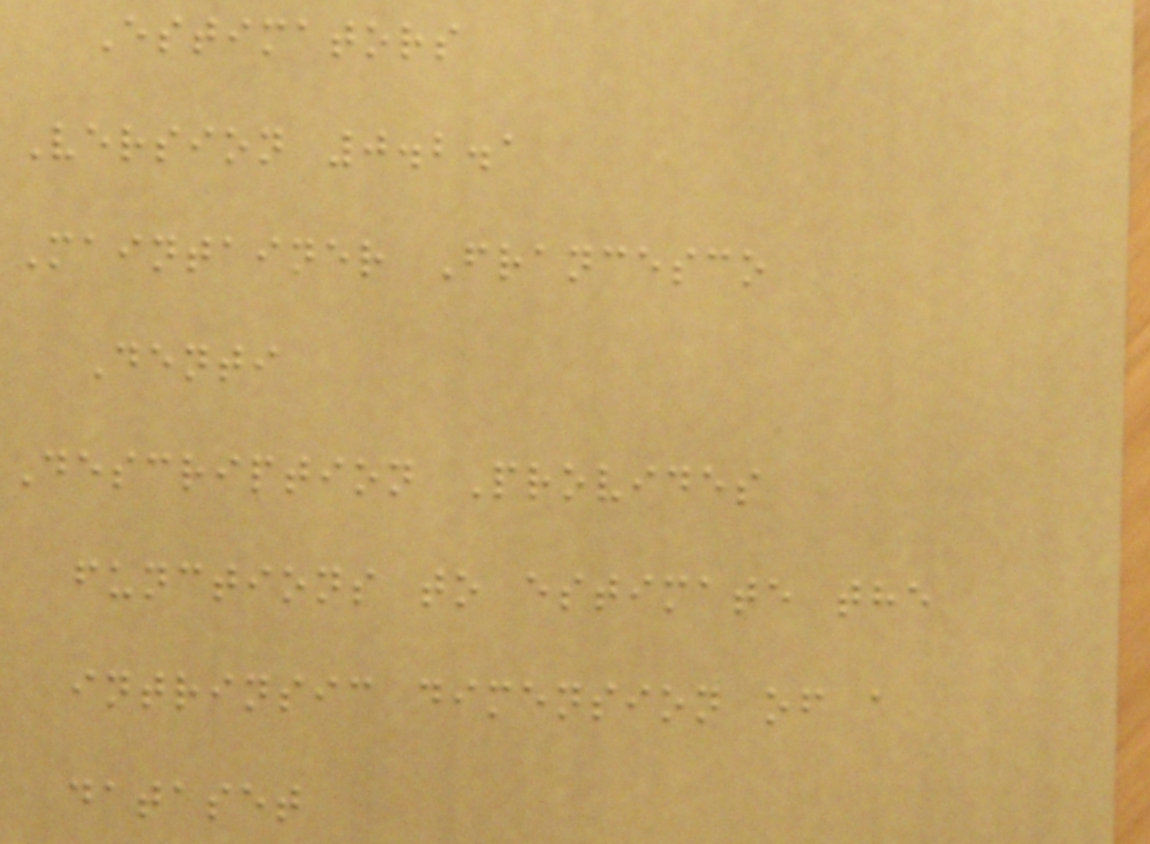Estimators
Version 0.2.1
Maintainer Francesco
Denti
Description Provides
functions to estimate the
intrinsic dimension of a
dataset
